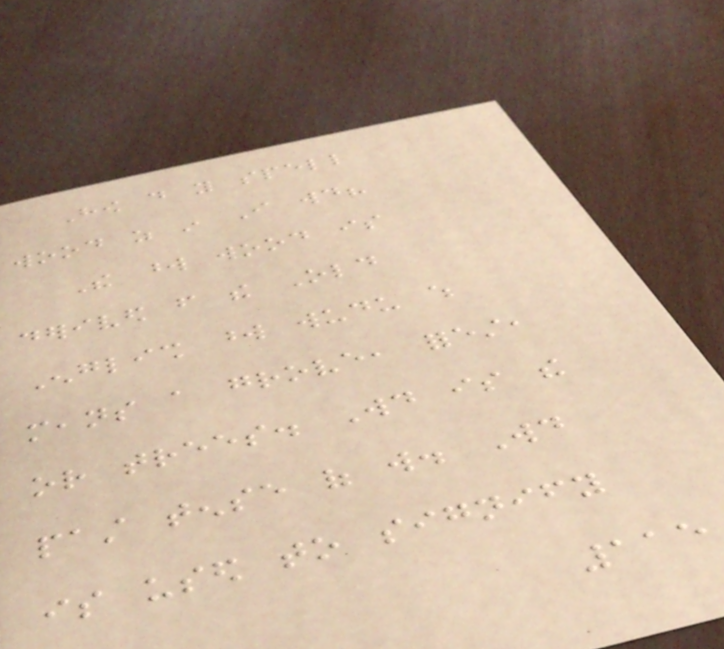How do you spell
wood as in I would?
The word wood is
derived from the Old
English word wudu which
means a grove, forest,
or trees. Would is the
past tense of will. Would
is used to signify
115
